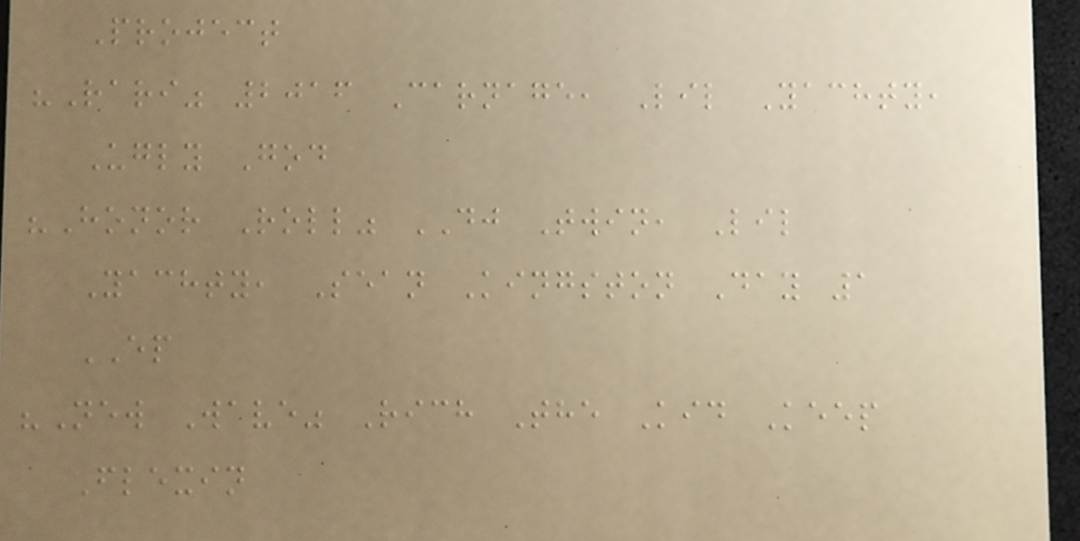Project
"Rari" 2016 Carnage, Lil Yachty,
Ugly God
"Honor Roll" DJ Twin, Lil
Yachty, Sean Kingston Day 1
EP
"New Wave" Rich The Kid Keep
Flexin
